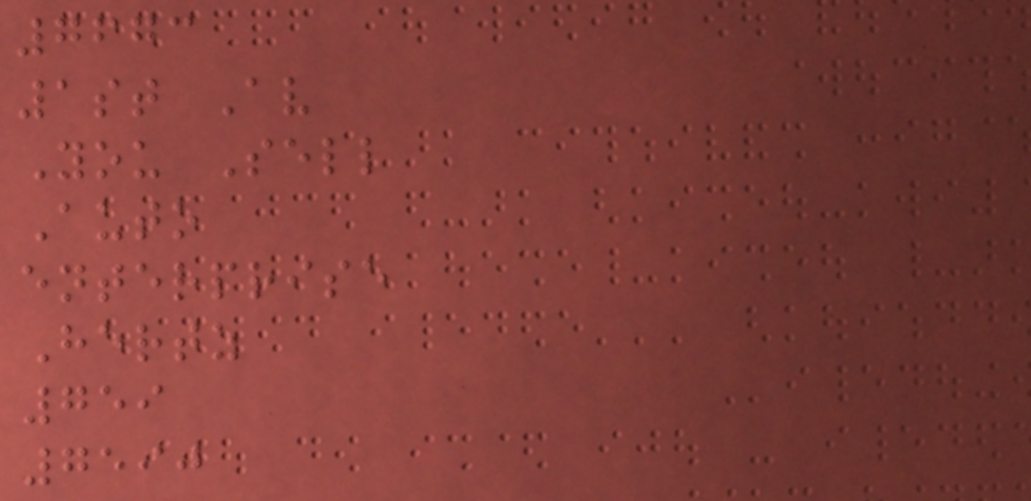7673
1st Av
You Sell
Auto
enterprise
Hertz
759
7590
